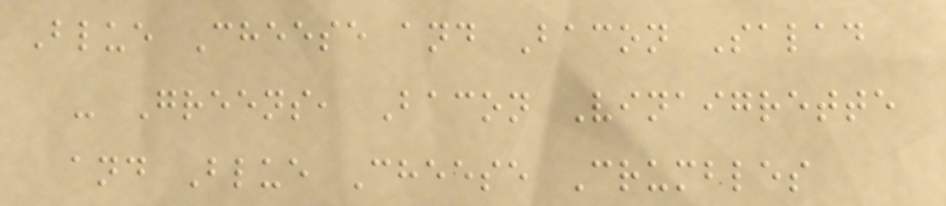Blue Cheese and Bacon Salad
- Greens, Bacon Vinaigrette
and Blue Cheese Crumbles
